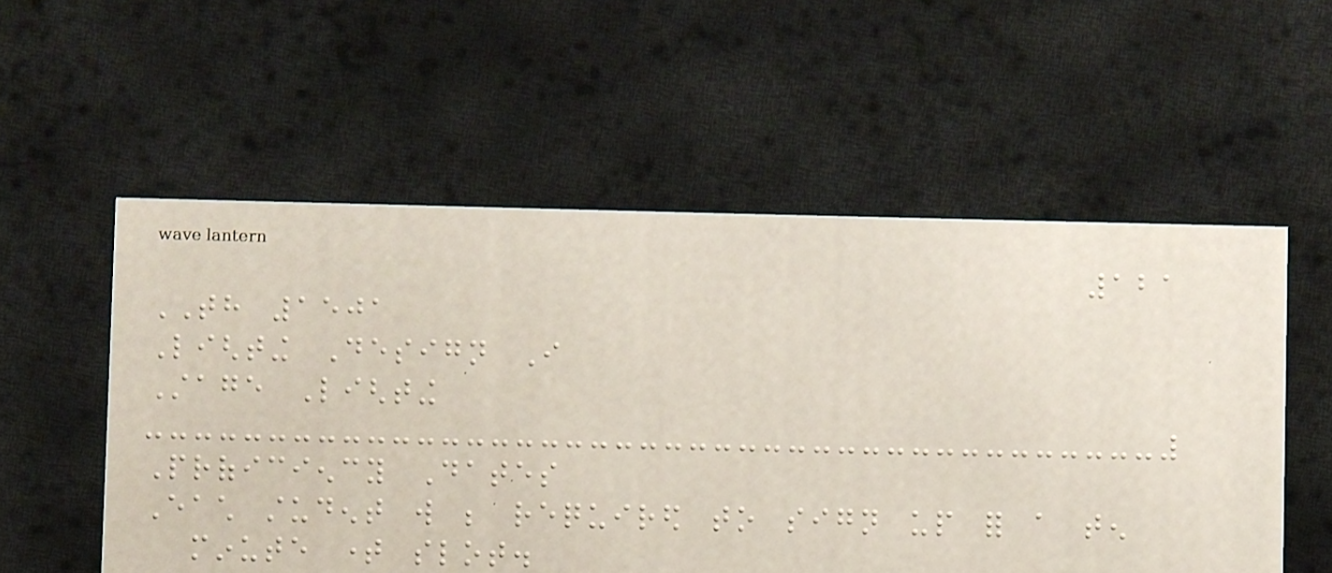121
TH 1501
Lighting Design I
Stage Lighting
Proficiency Dates
Each student will be required to sign up for a ten
minute time slot.
